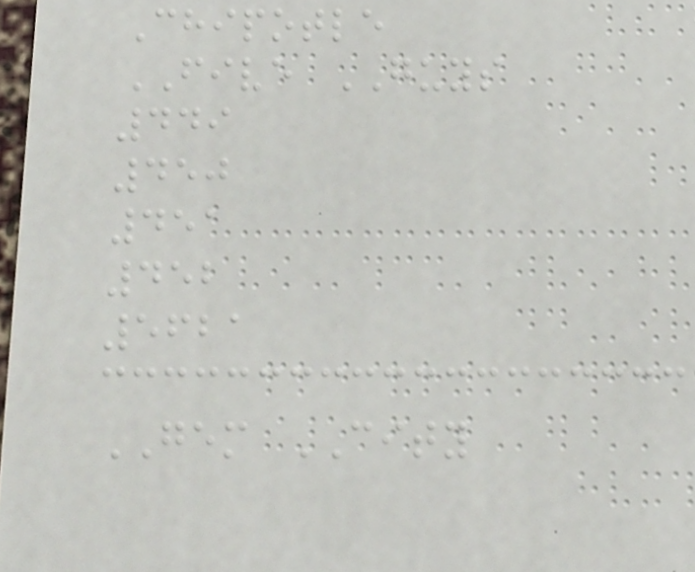Chipotle
FIVE GUYS
449
450
451
452
5621
GEM CITY
